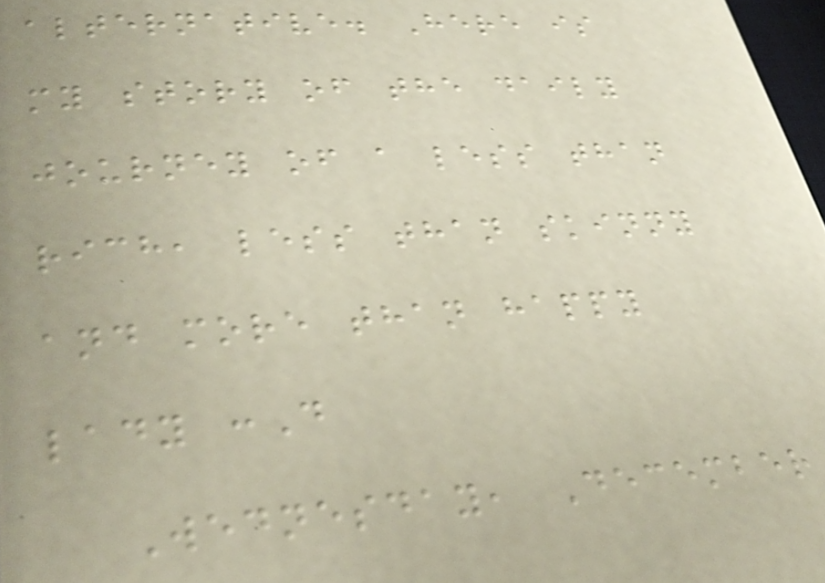alternative. Here is
my story of the daily
journey of a less than
rich, less than skinny
and more than happy
lady :D
Wednesday, December
